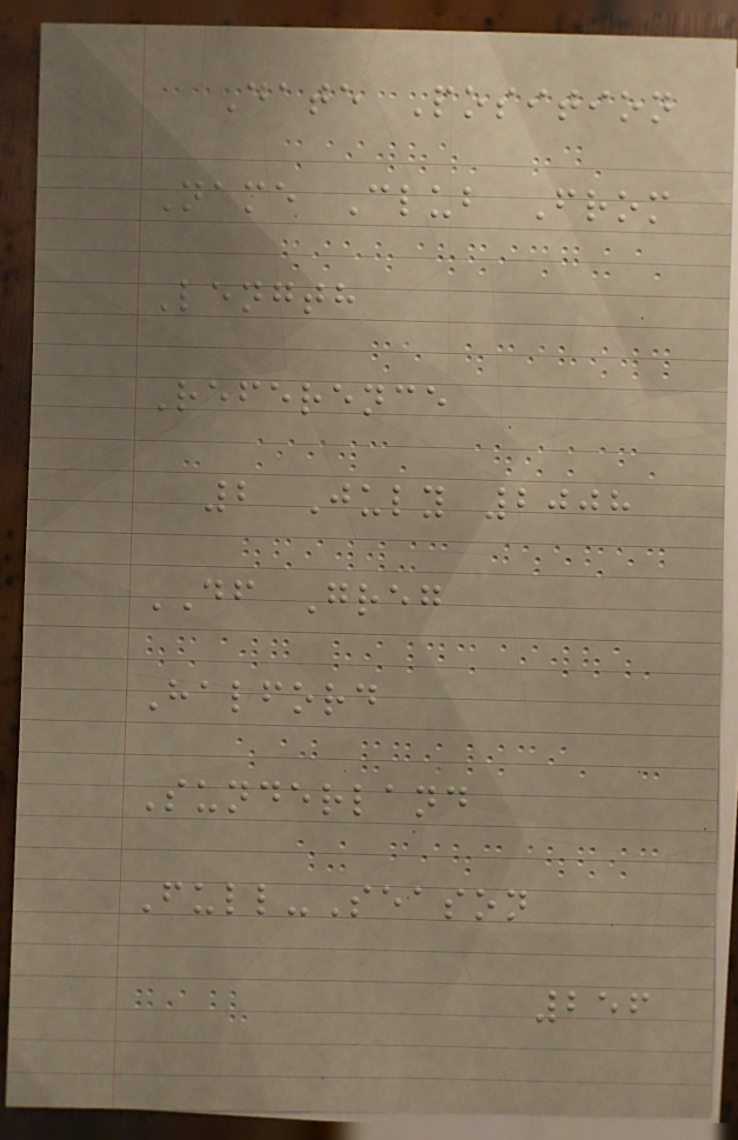Date Position
Name Club From
Length
Reference
2 July 2008
DF Greg
Halford
Sunderland
Full-Season
256
